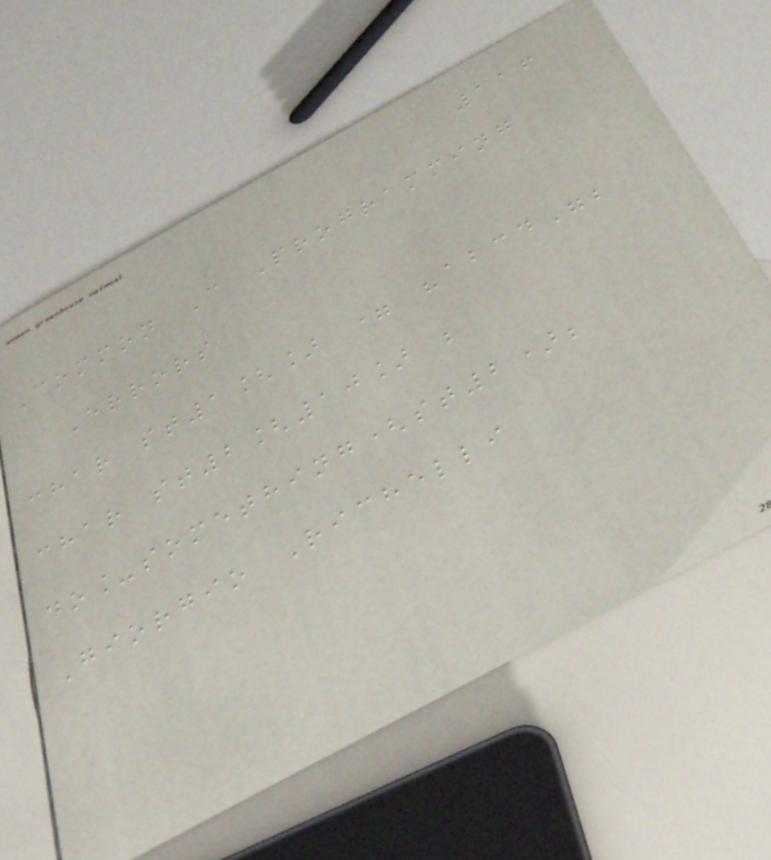116
Common C Programming
Errors
char st1[] = "abcd";
char st2[10] ;
do_something(st2);
Giorgio Richelli
